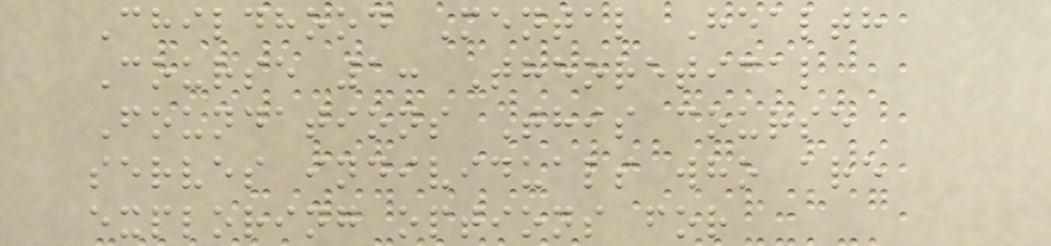Childhood Mental Health
Course 1: Theoretical
Foundations This course
serves individuals who are
exploring options for
